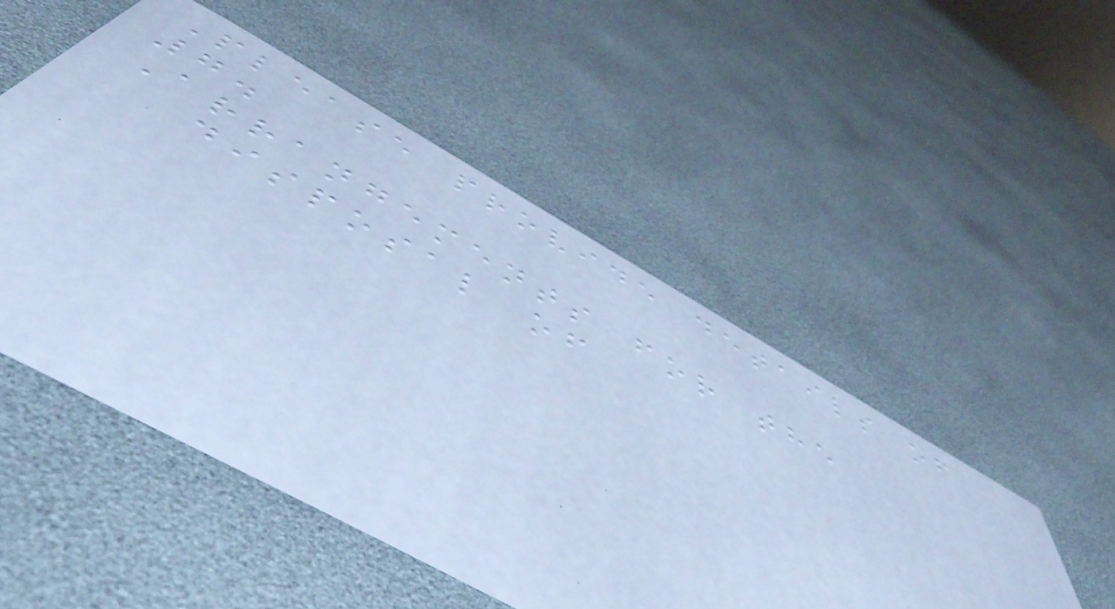Please provide details of
7.
Arrangements for the
disposal of
